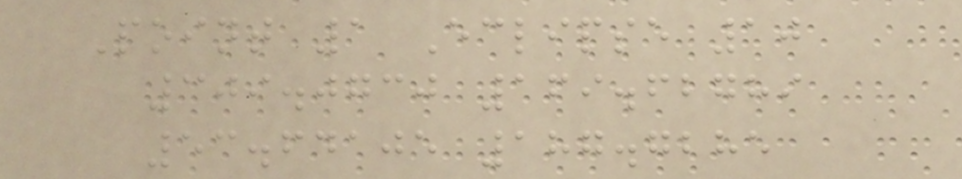Point 1 Eclipse 10
309.0730 169.62789
53.64105 187.7285
